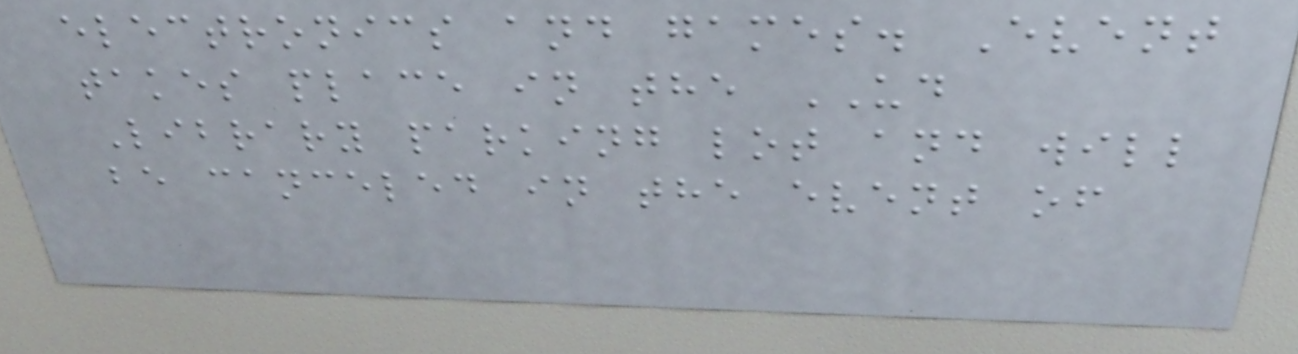electronics and games. Event
takes place in the UD
Library parking lot and will
be canceled in the event of
